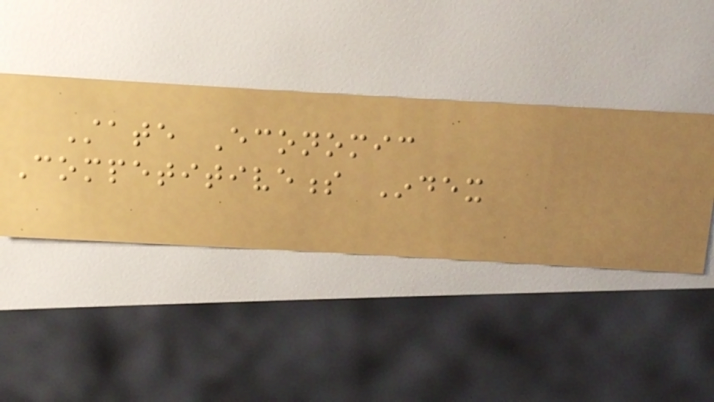State Economic
Competitiveness Index
